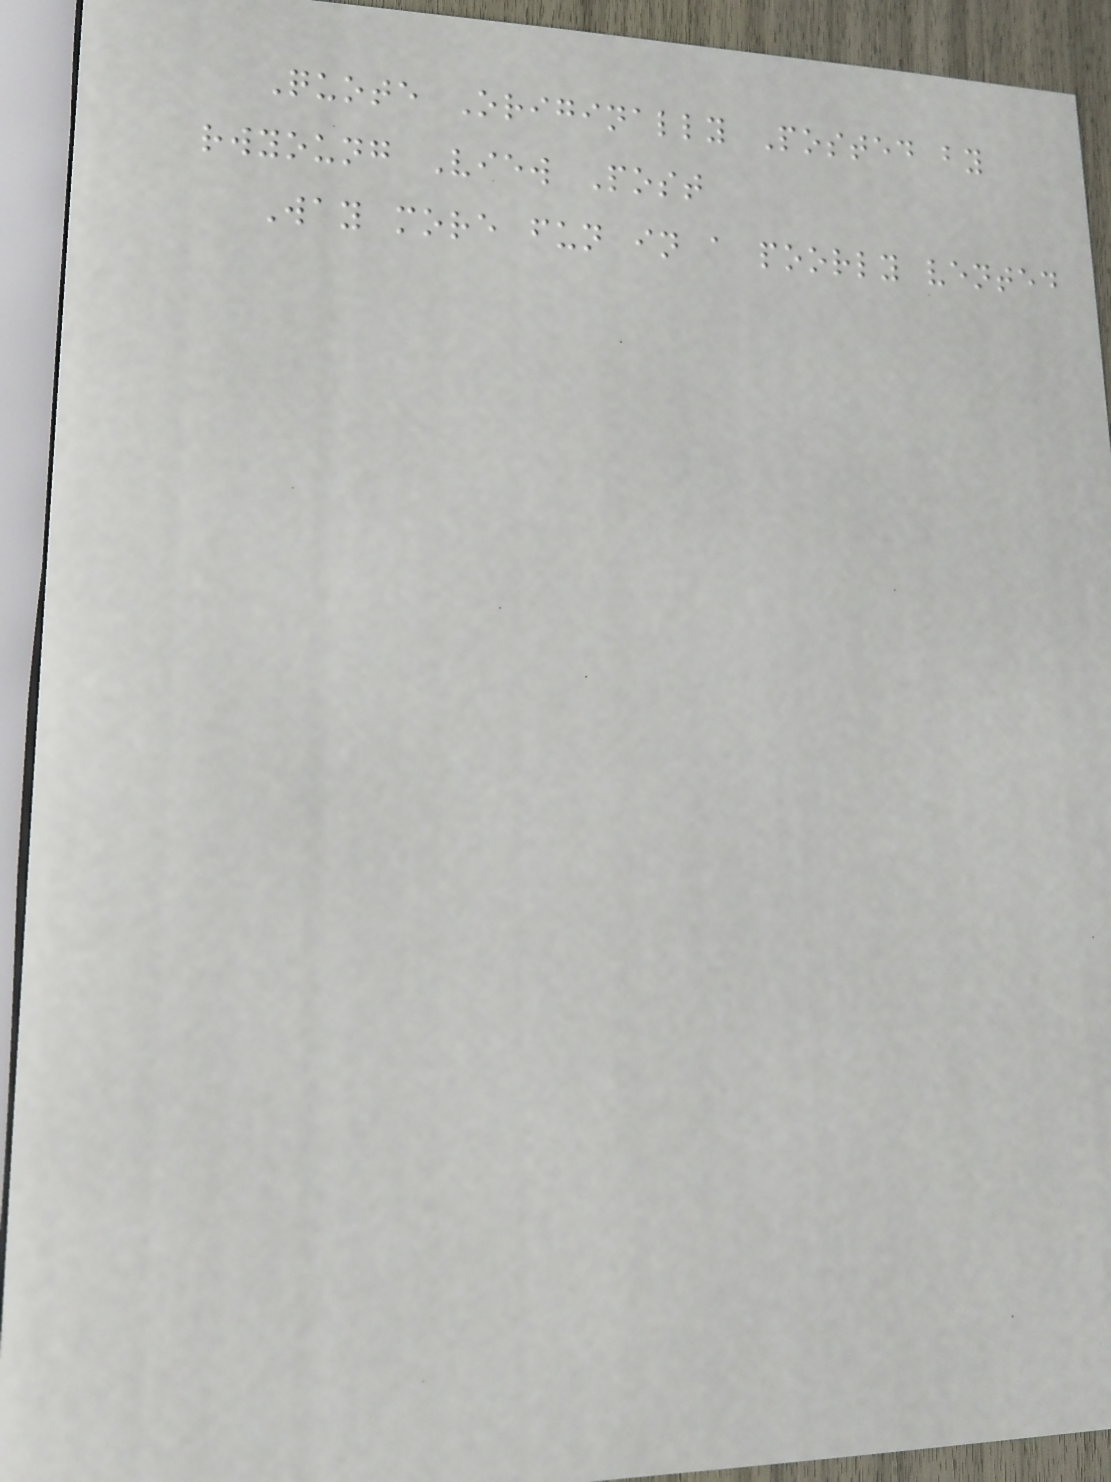Quote Originally Posted by
rwyoung View Post
Way more fun in a poorly vented
